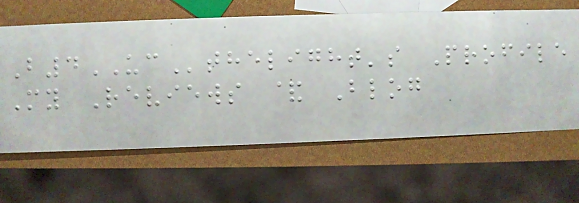B4UCthelight's Profile
My Reviews & Blog
